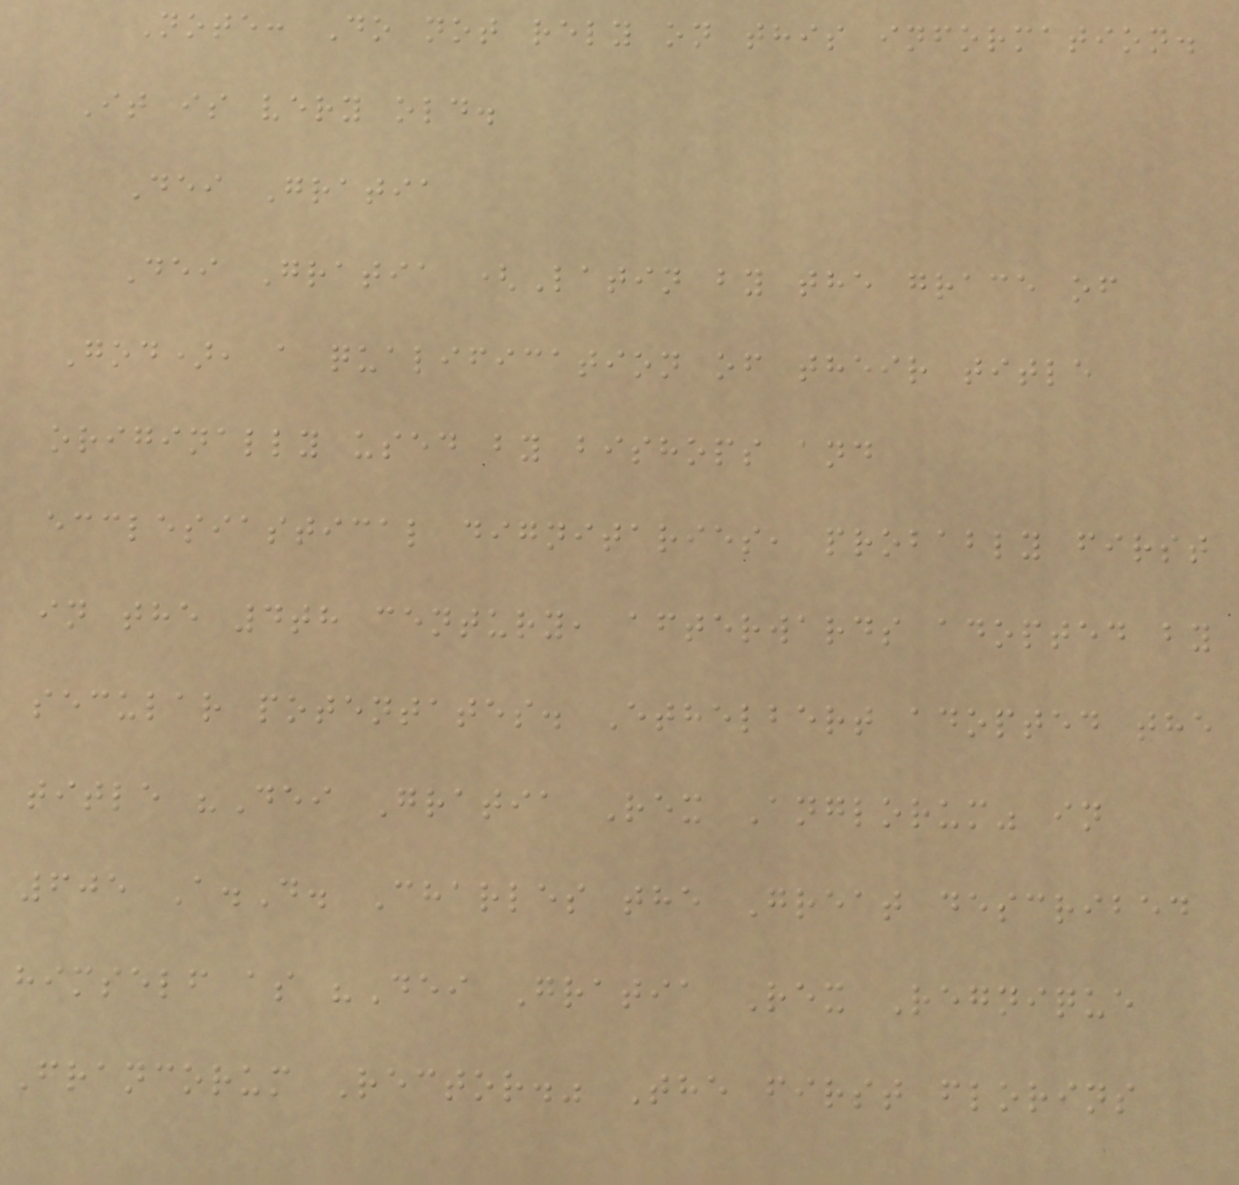Note: Do not rely on this information.
It is very old.
Dei Gratia
Dei Gratia (Latin by the grace of
God), a qualification of their title
originally used by bishops and
ecclesiastical dignitaries, probably first
in the 4th century, afterwards adopted by
secular potentates. Ethelbert adopted the
title "Dei Gratia Rex Anglorum" in
605 A.D. Charles the Great described
himself as "Dei Gratia Rex Regnique
Francorum Rector." The first florins
